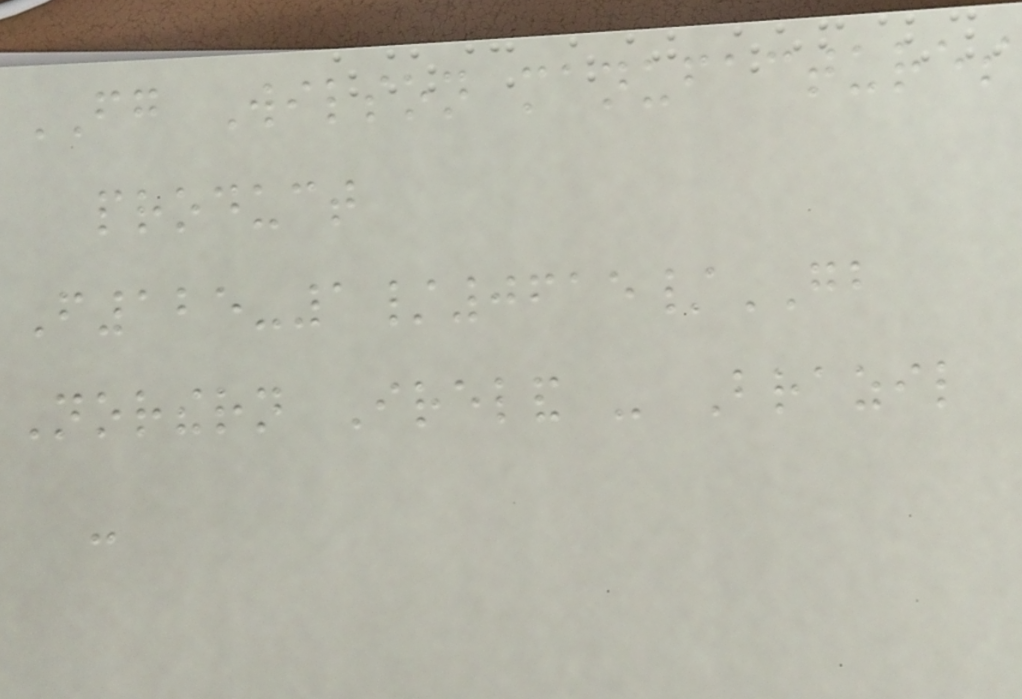FG Wilson manufactures
product
F125-1/0615/GB
Northern Ireland - Brazil
-
